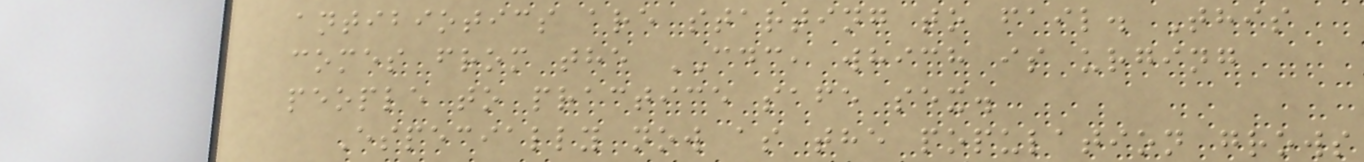antibiotics are starting to fail. This
comes from the CDC, which is urging
people to practice safe sex.
Especially now as the population grows
